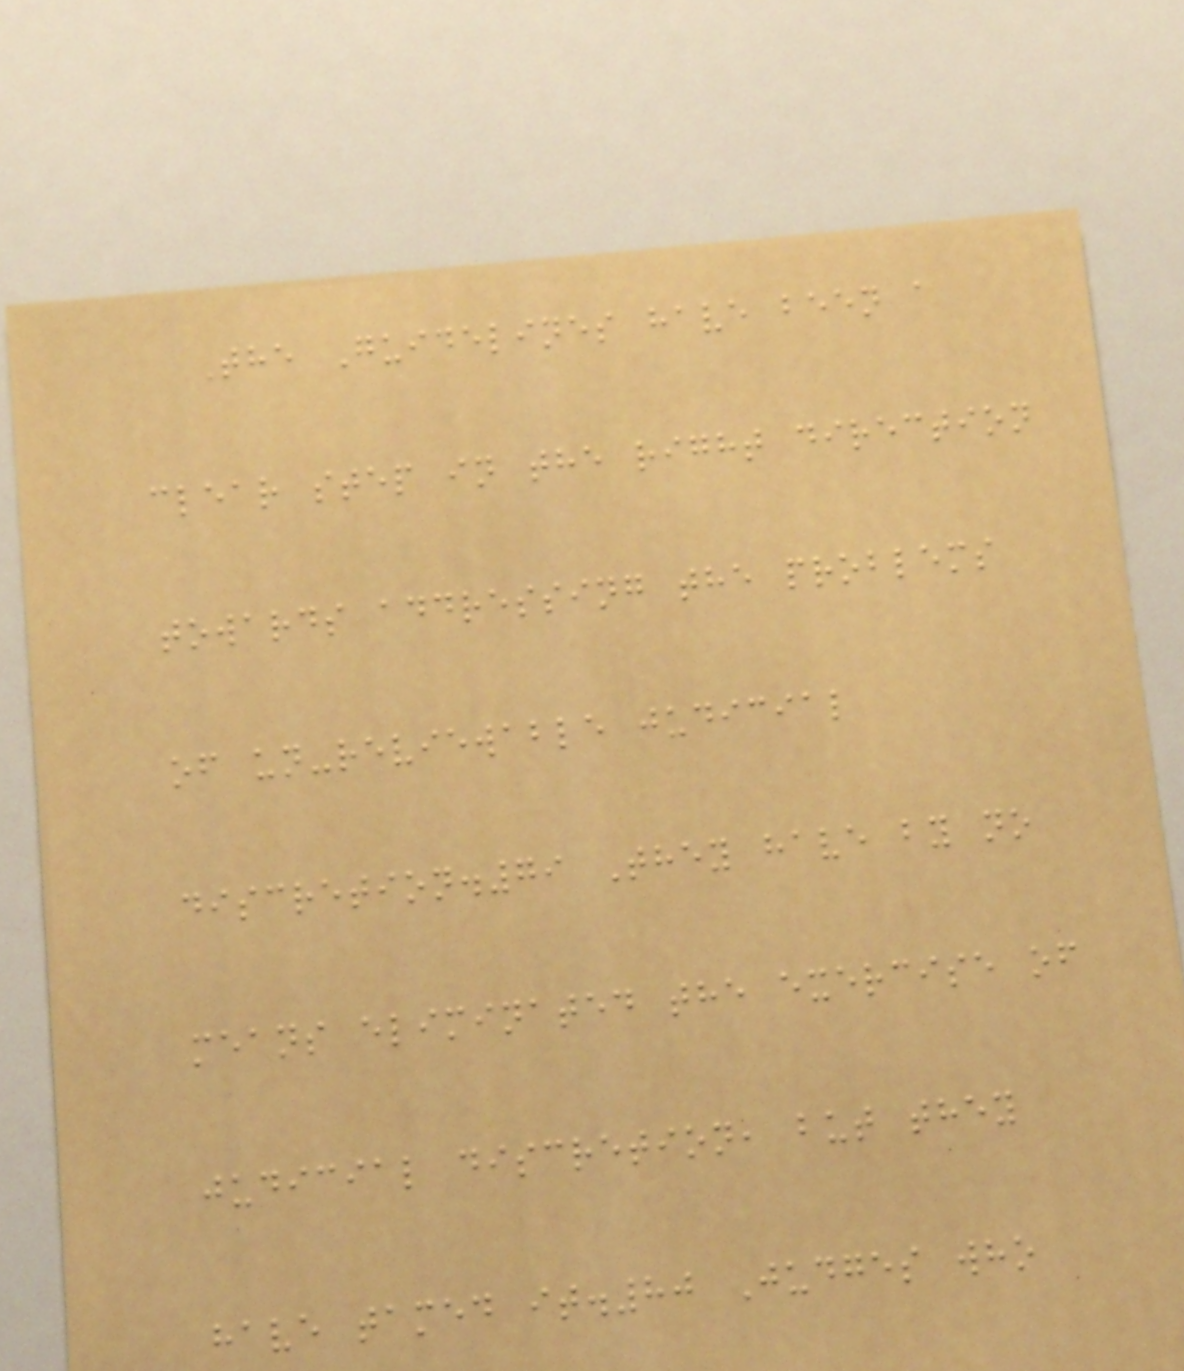The Guidelines have been a
clear step in the right direction
towards addressing the problems
of un-reviewable judicial
discretion.79 They have by no
means eliminated the exercise of
judicial discretion, but they
have tamed it.80 Judges who
